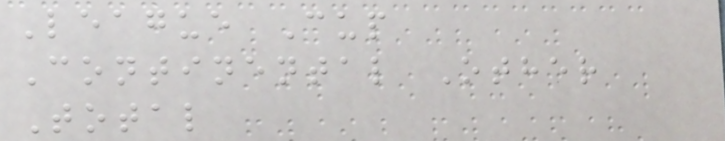League Cup
Continental Other
Total
